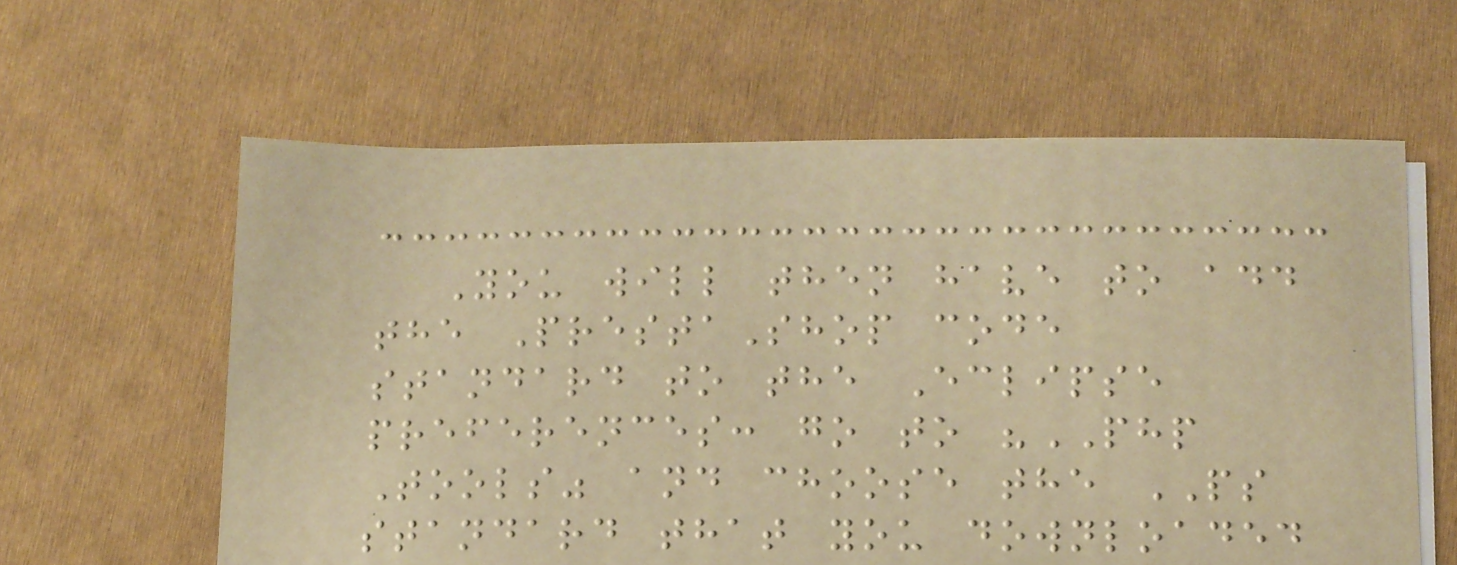You will then have to add
the PrestaShop code
standard to the Eclipse
preferences: go to "PHP
Tools" and choose the PS
standard that you downloaded
